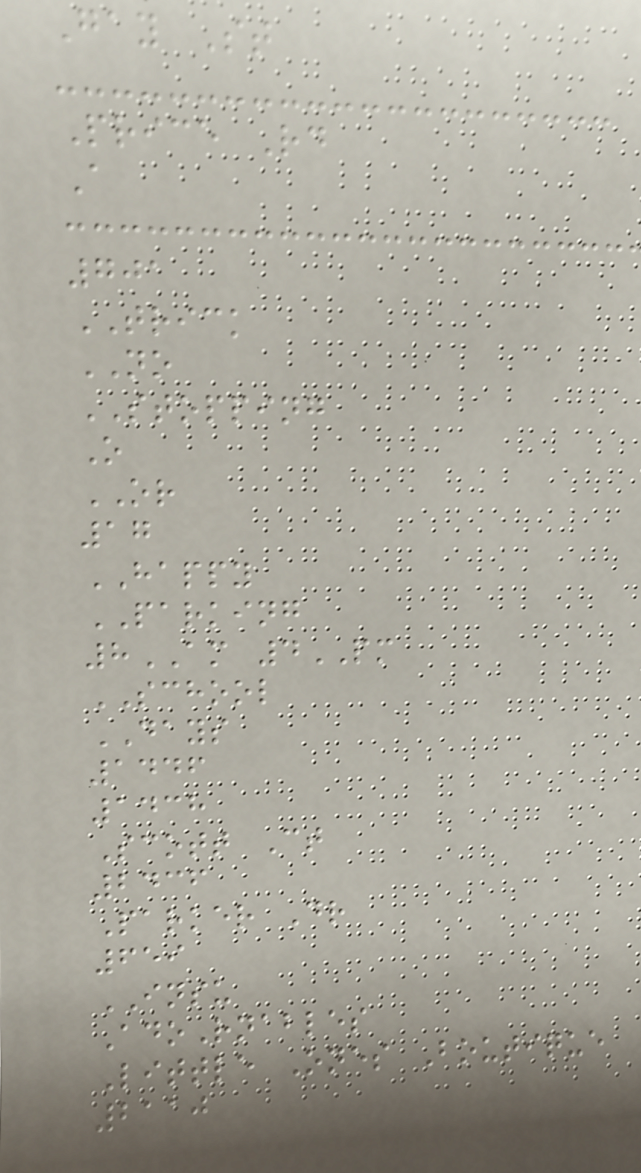Gay St
Price Rd
A
701
TRICK
NO
STOPPING
O
OR
17
HAPPY
PARKING
8AM 4PM
SCHOOL
DAYS
1446
1438
Scott Ct
2436
Parker Dr
659
INSU
AdoRnables
Little Ones Boutique
2110
